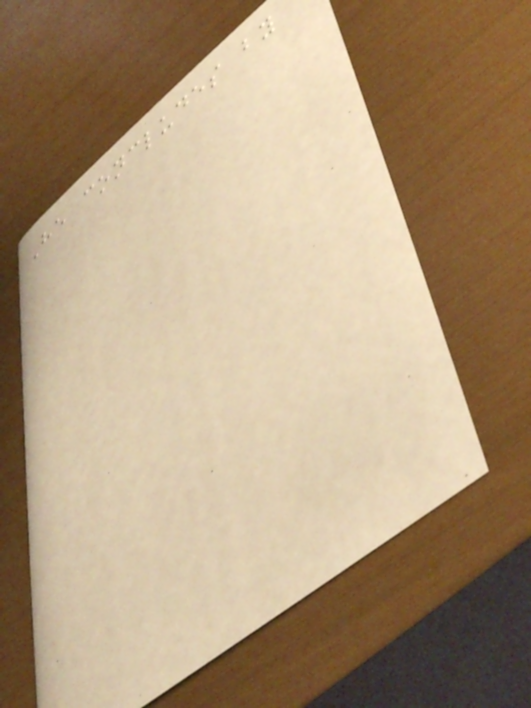He concludes by
